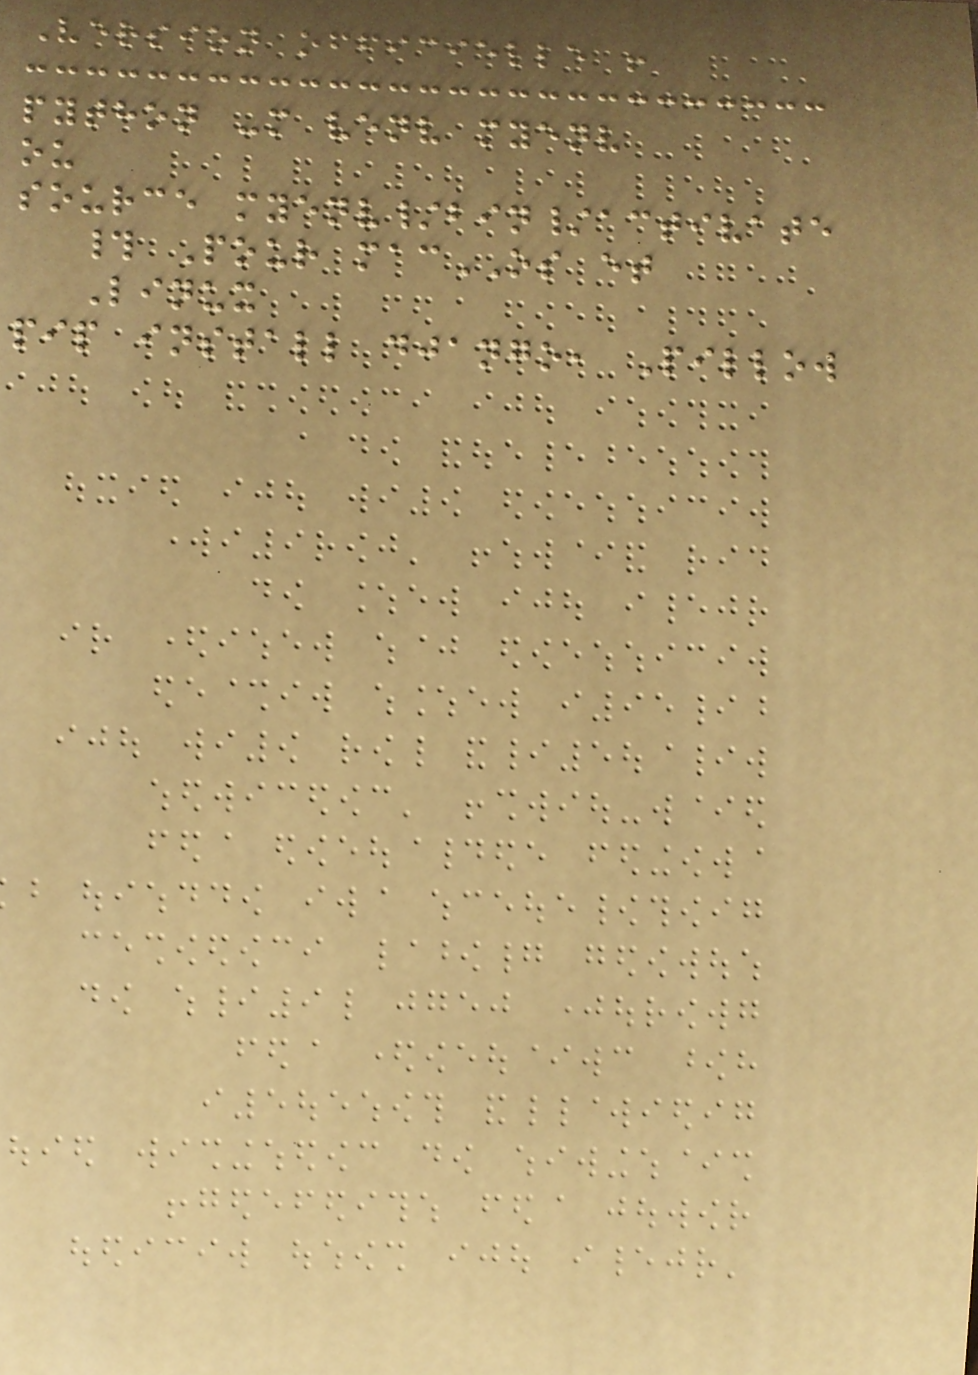Version officielle !
python -m venv myenv
ou
source myenv/bin/activate
# Pour macOS et
Linux
pip install django, Pillow
